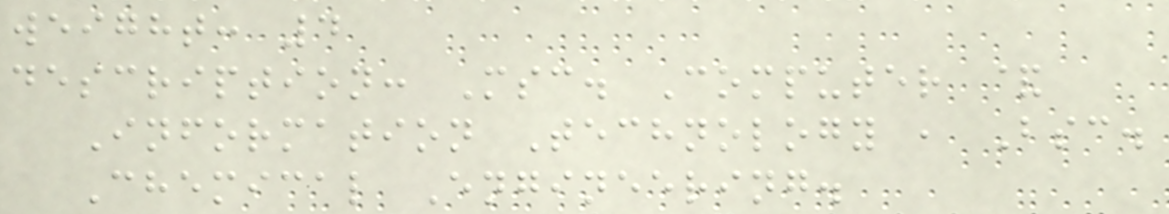weight: 4
description: Msc. Computer &
Information Technology , Bsc.
Chemical Engineering.
